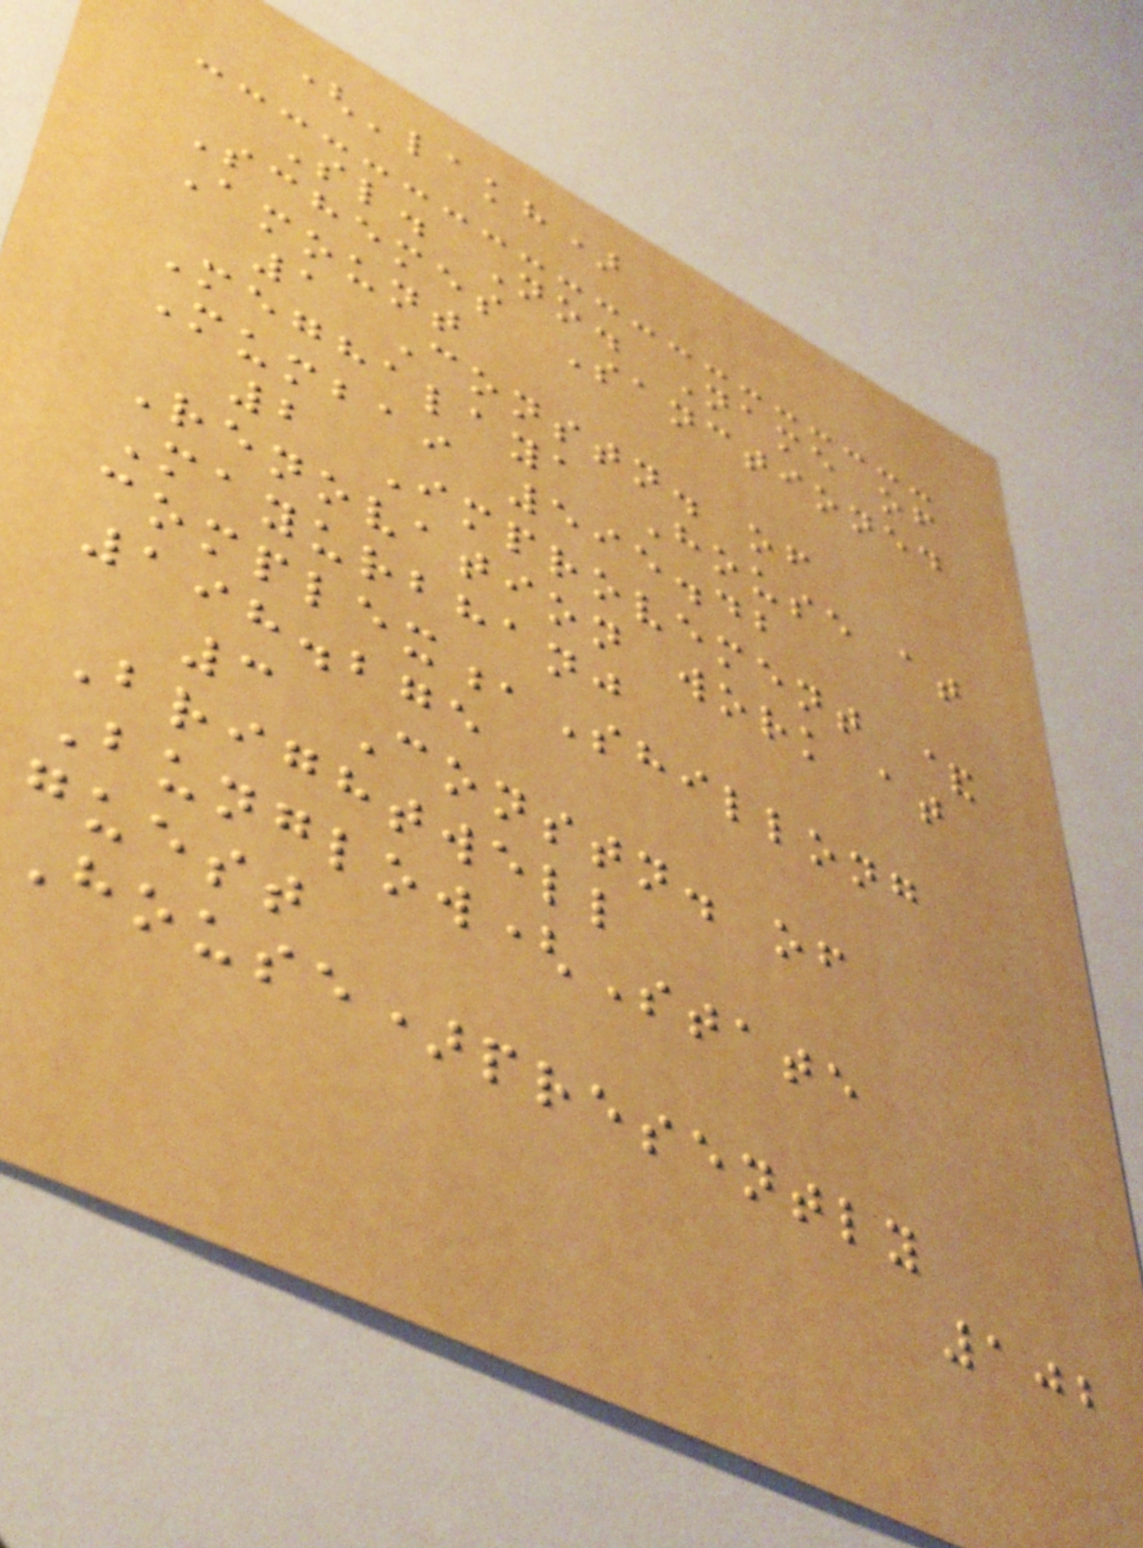('lakh)
Sl. No. Name of
Schemes Sanctioned
Amount
1 Constn. of
Meghalaya House at
Mumbai 595.42
2 Improvement &
Renovation work at
Mayurbhanj
complex,Shillong
198.275
3 Constn. of
Brightwell
Bunglow(State
guest
House)presently
102
